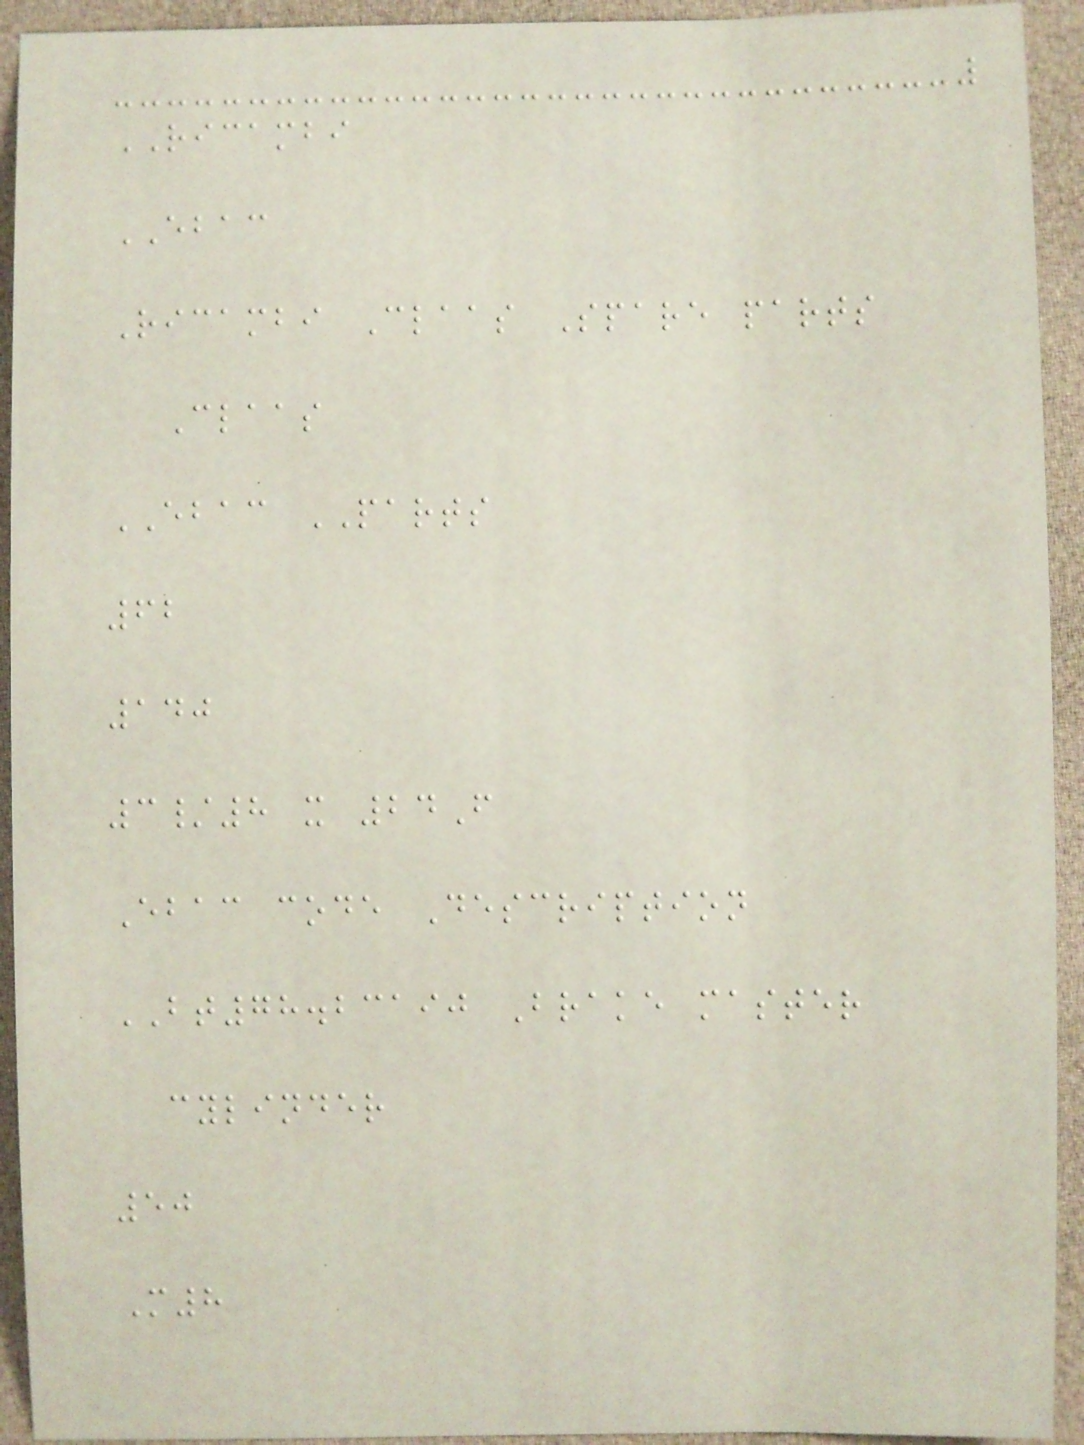RICAMBI
EBAC
Ricambi Claas Spare parts
Claas
EBAC PARTS
62
140
3/8 x 24F
Ebac code Description
BT78.23190 Brake master
cylinder
50
M8
